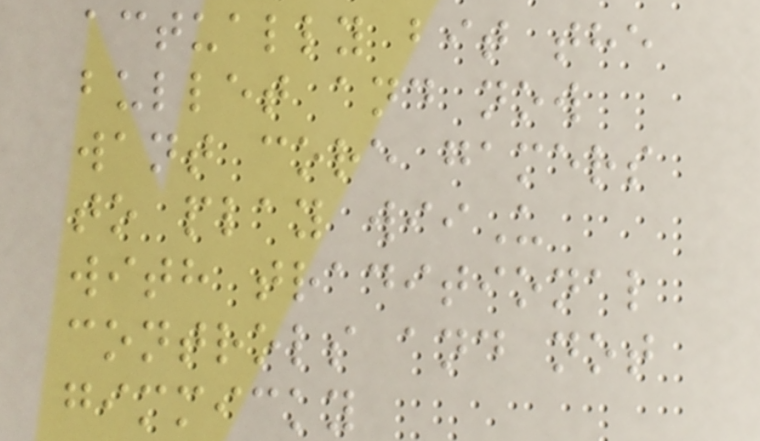actually bit the
bullet and now
want core gamers
to play wiiU
with traditional
controls and not
gimmicky
